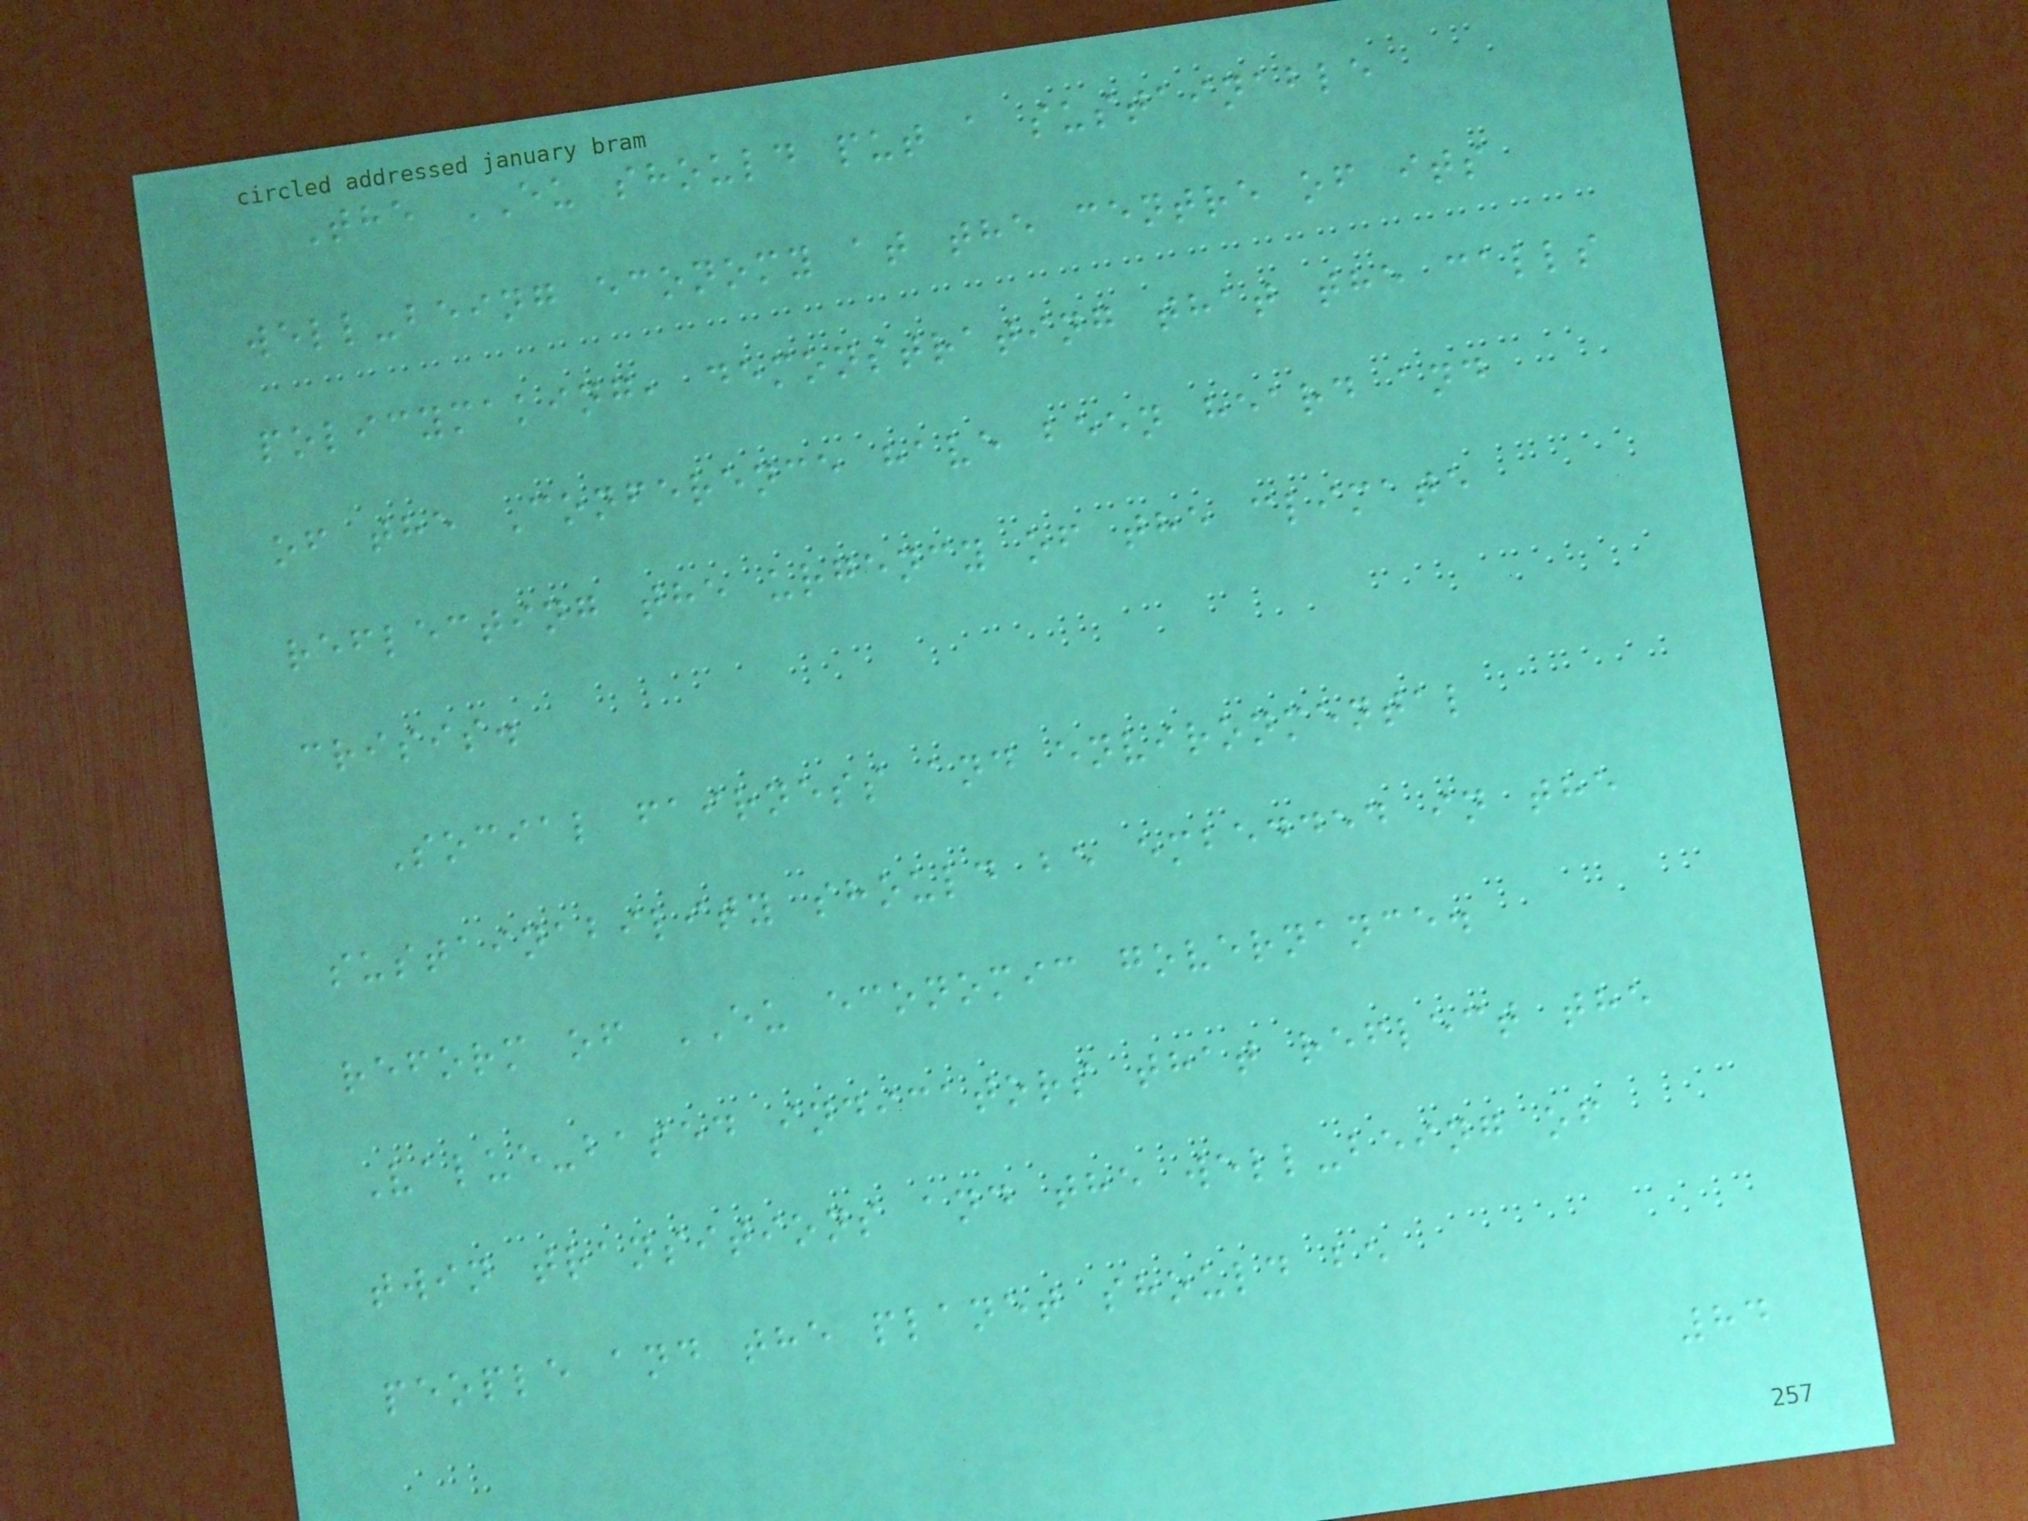The EU should put a sustainable
well-being economy at the centre of its
policymaking, demonstrating that the calls
of the Conference have been heard and
reflecting the urgency of the climate
crisis.
Social fairness and environmental
sustainability should be embedded in the
reform of EU economic governance.
Value-based indicators that reflect the
twin transitions and the well-being of
people and the planet should be
84
